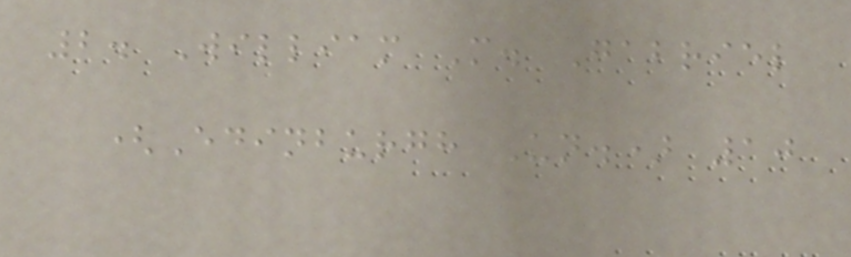2. William M. Gabriel
(Edinburgh Un.) 10
